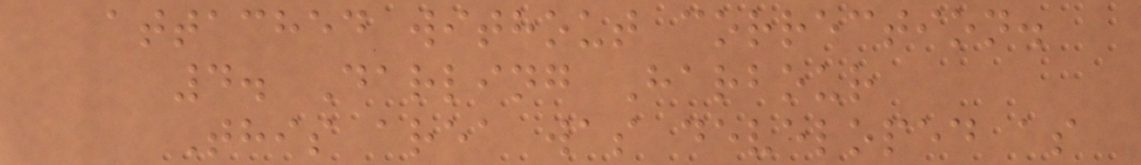attached without correction.
4. Darling Harbour
This area was developed as
